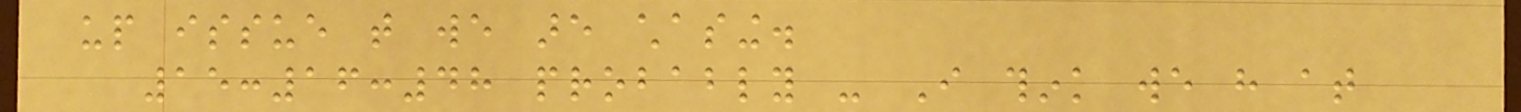up issue that we are chasing.
15:16:48 probably - I think we have at
